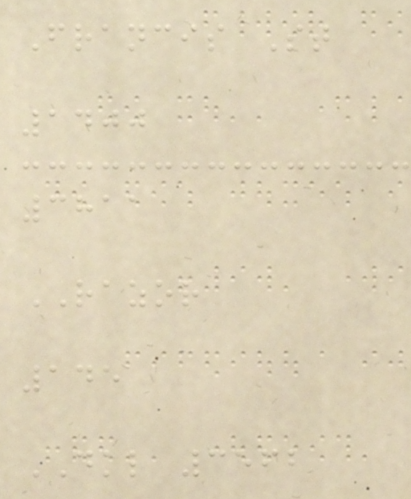Francis St
1400
3811
RAZOR
145
DKL 3562
